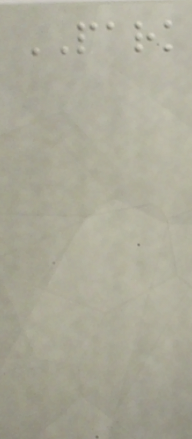PARK
